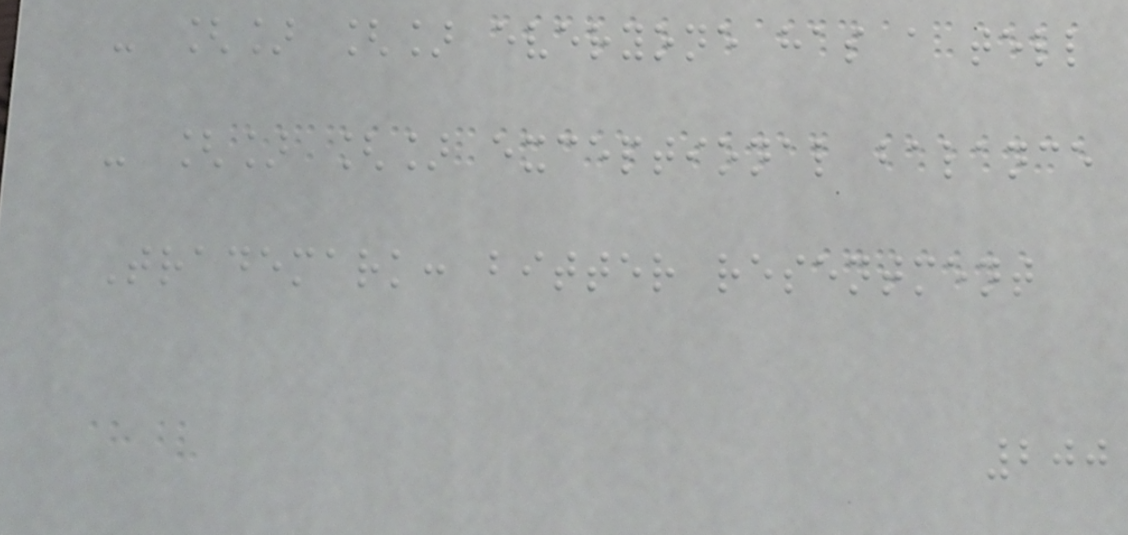- [] [] everyone has a tell
- [] [] exceptional balance
Trademark: bitter resentment
200
